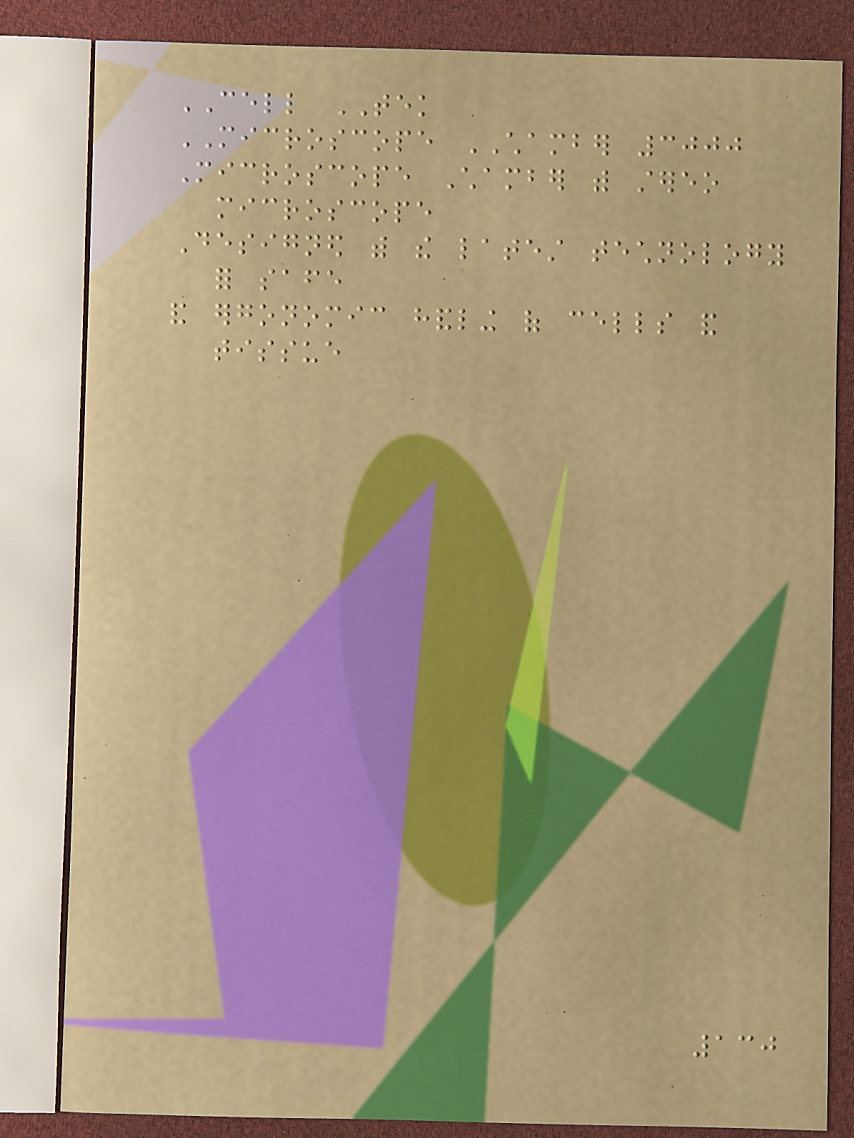CELL TEK
MICROSCOPE CHAMBER 3000
Microscope Chamber with stereo
microscope
Designed with the latest technology
for safe
and ergonomic handling of cells and
tissue
130
